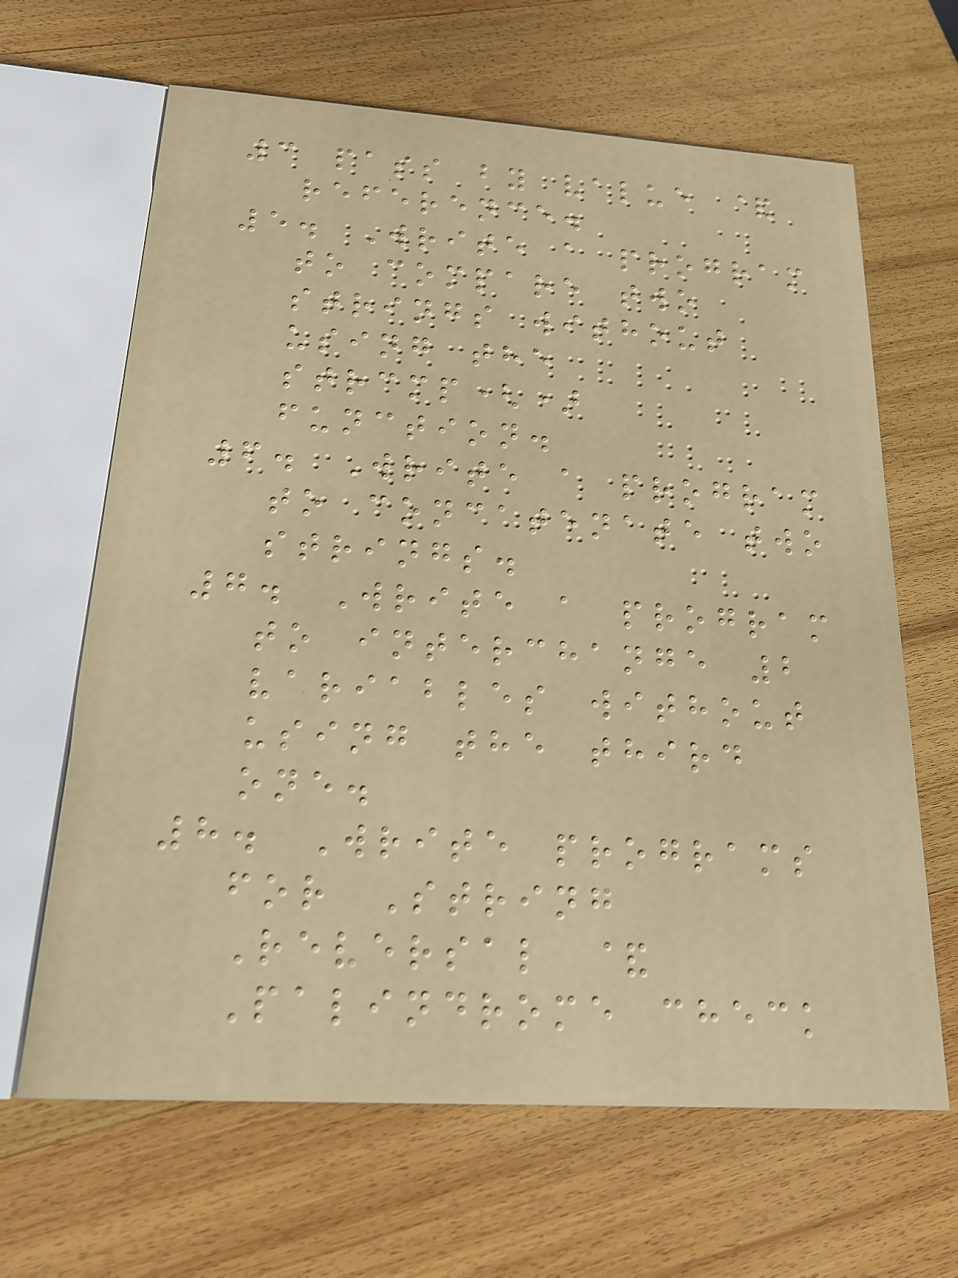3 pass by value &
reference.
5. Write a program
to compare two
strings without
using the
strcmp()
function.
6. Write a program
to concatenate two
strings.
7. Write a program
to interchange 2
variables without
using the third
one.
8. Write programs
for String
Reversal &
Palindrome check
